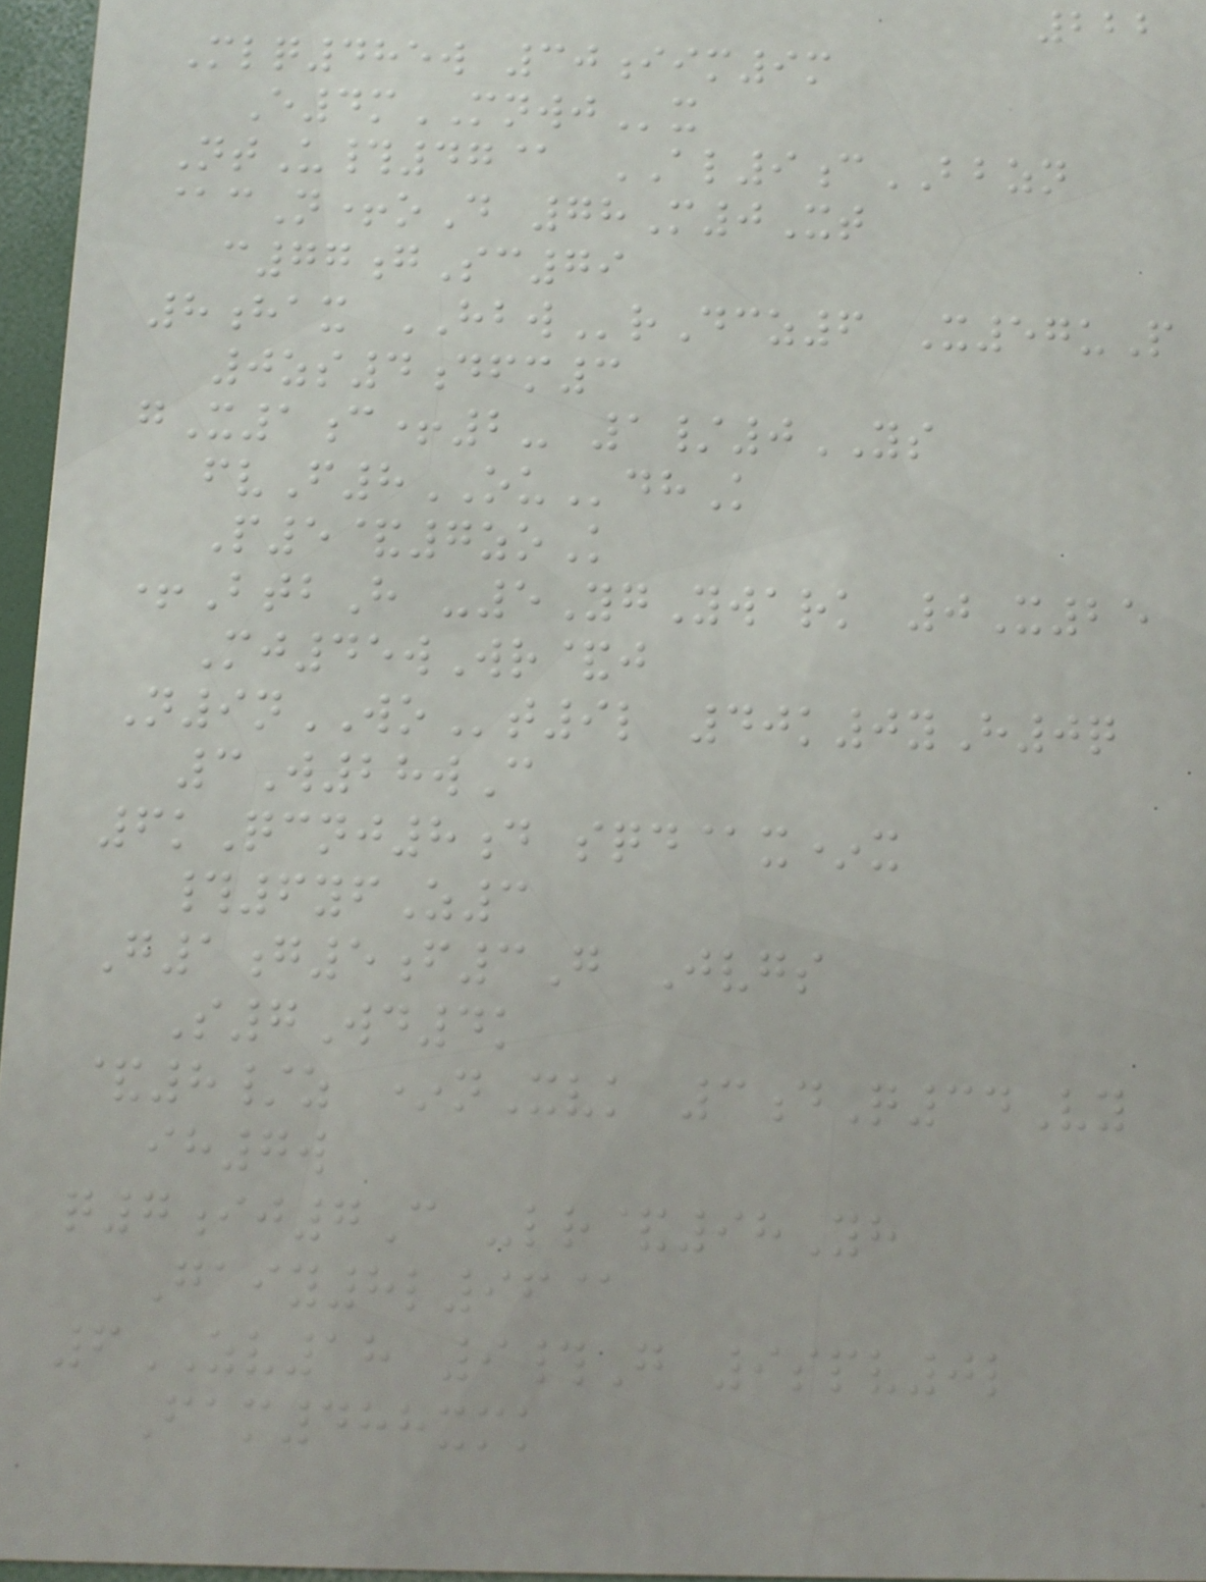222
Mlq485w 30iim9m
E4mMNWJx
NtU#47@ AL9cBBZN
@cN+oD 78M0Xt
c77gSc79
8hax HBWrDcz6 X57uP
0zs4dfm3
gX1c+2- 1/0YS
fvF8OUdhK
P5&7zoK
+BtbH -5YgYwark 0X25
Mj45wWr&j
N9nWOt9l 40k0yH0q
3W28wC
6kQcnj8d sqd@x*x
#6yfZ3
G1g5f3G Jvgs
S7Wd4k
&8/z *nXvk 3dQ34Vy
ih7w
q7ij7C -lr&98Yh
Gaiy8l96@
6ZV18 9#G 9spv0l
Fam488xmk
